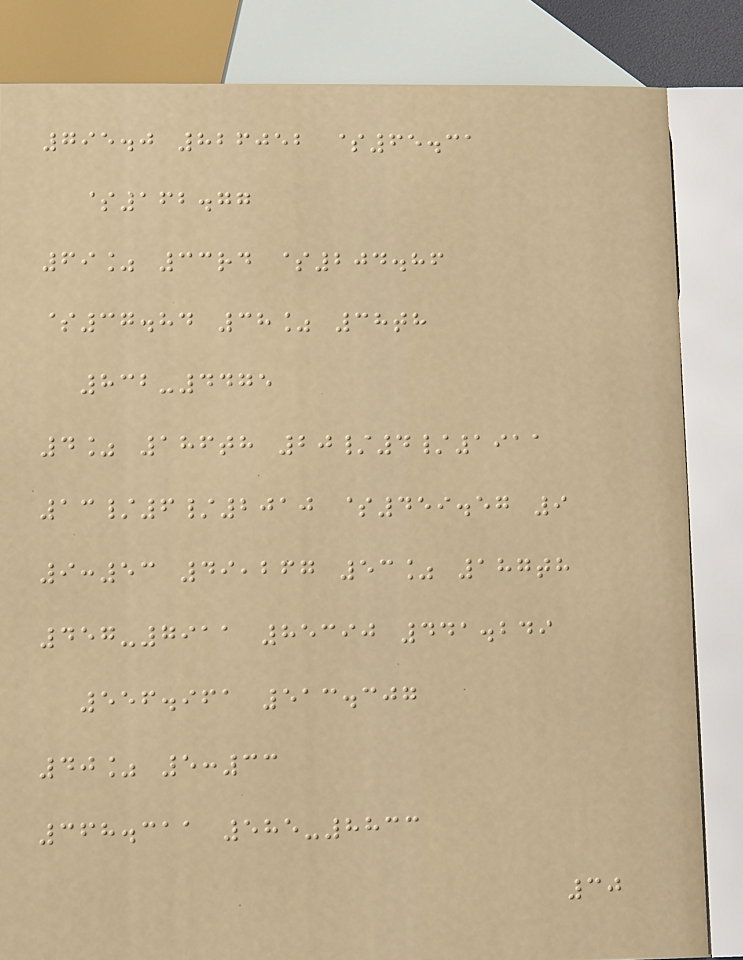795.0 826052 $65.31
$162.77
69% 33rd $204.86
$37.84 38% 38th
832-4475
4% 186th 20/4/1911
13/6/2010 $459.57 9
9:53 49,267 53% 187th
457-7911 85390 441.249
556.961 513.307
40% 5:33
368.311 585-8833
30
